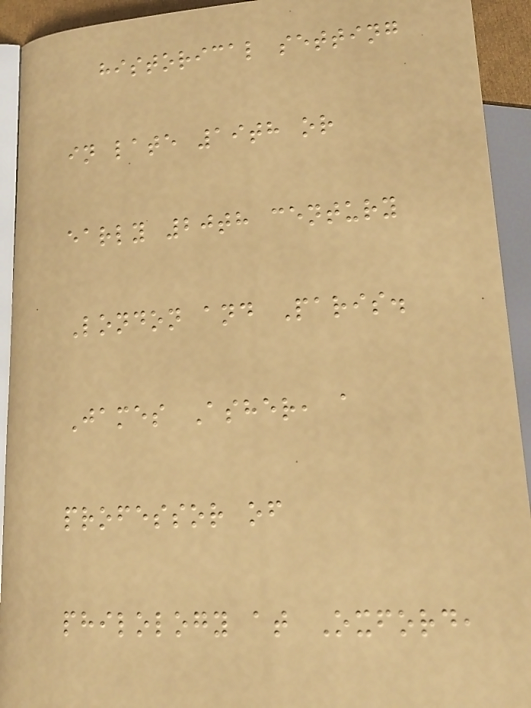historical setting
in late 19th or
early 20th century
London and Paris.
James Asher, a
professor of
philology at Oxford,
